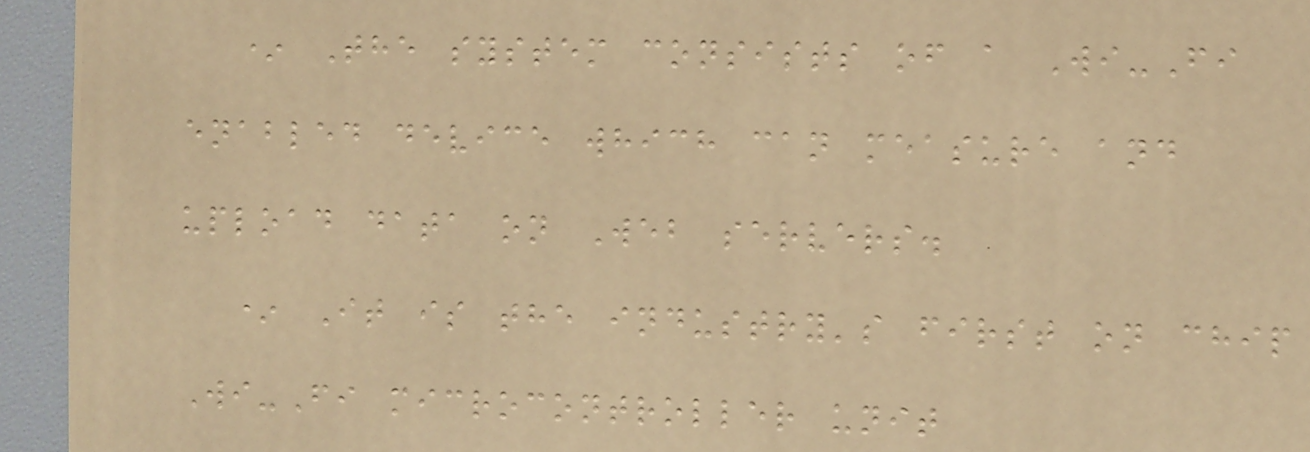* The system consists of a Wi-Fi
enabled device which can measure and
upload data on Web servers.
* It is the industry's first on chip
Wi-Fi microcontroller unit
